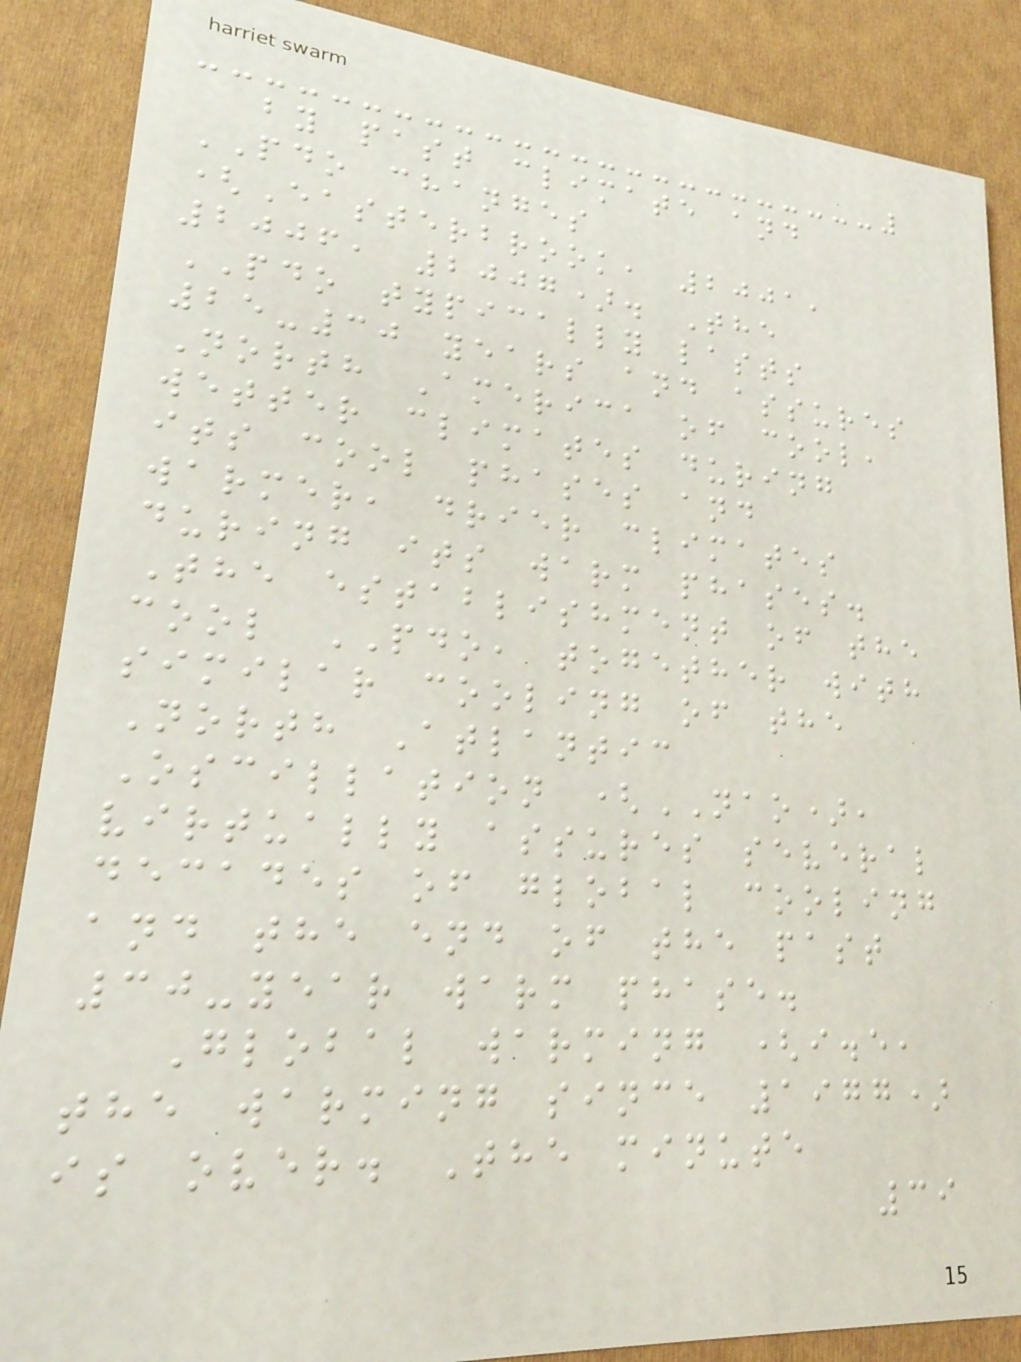by past climate and
PDO changes
(Easterbrook, 2001,
2006, 2007). The
PDO typically lasts
25-30 years and assures
North America of cool,
wetter climates during
its cool phases and
warmer, drier climates
during its warm phases.
The establishment of the
cool PDO, together with
similar cooling of the
North Atlantic
Oscillation (NAO),
virtually assures several
decades of global cooling
and the end of the past
30-year warm phase.
Global warming (i.e,
the warming since 1977)
is over. The minute
39
